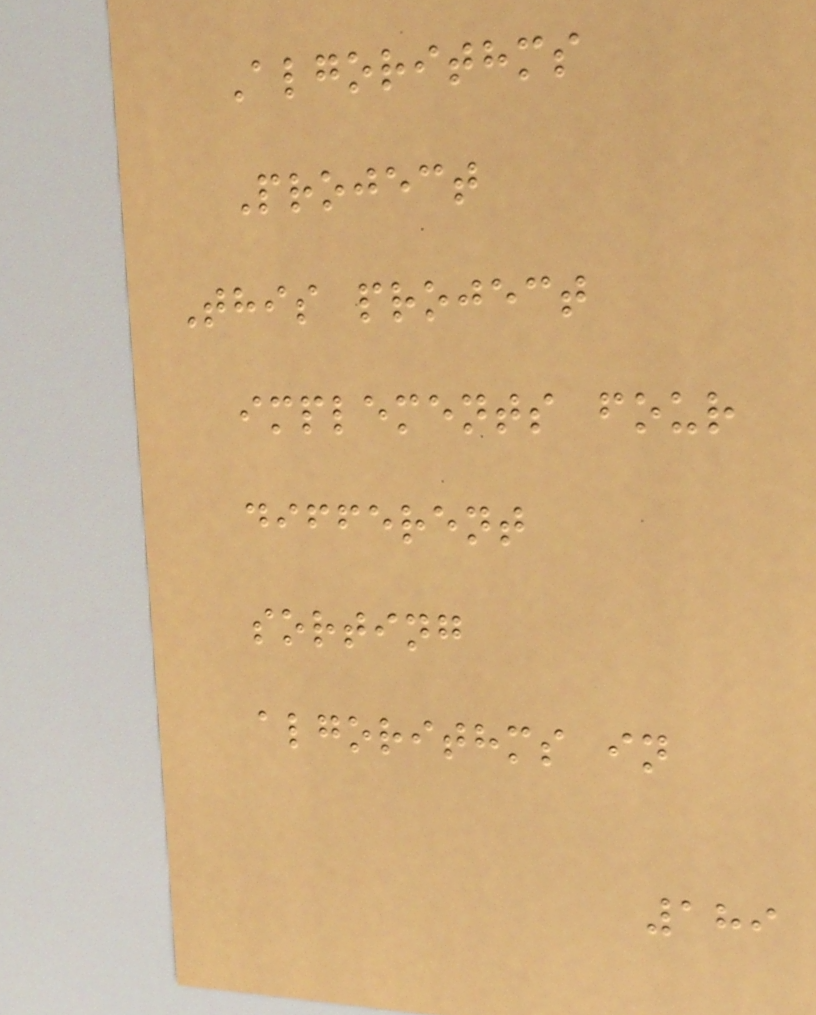Algorithms
Project
This project
implements four
different
sorting
algorithms in
189
